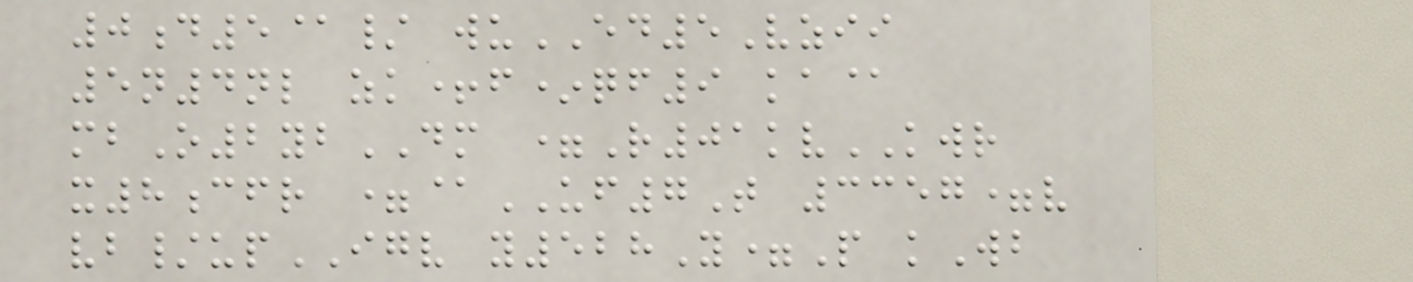0d5@/ wuED5Vzii
5n4nl zk+f*qf9 ka@
mbO2ybDM =R01kvKWR
x8cfr =@UF7T 3357=v
vb/upIGV y528Y=P kWb
